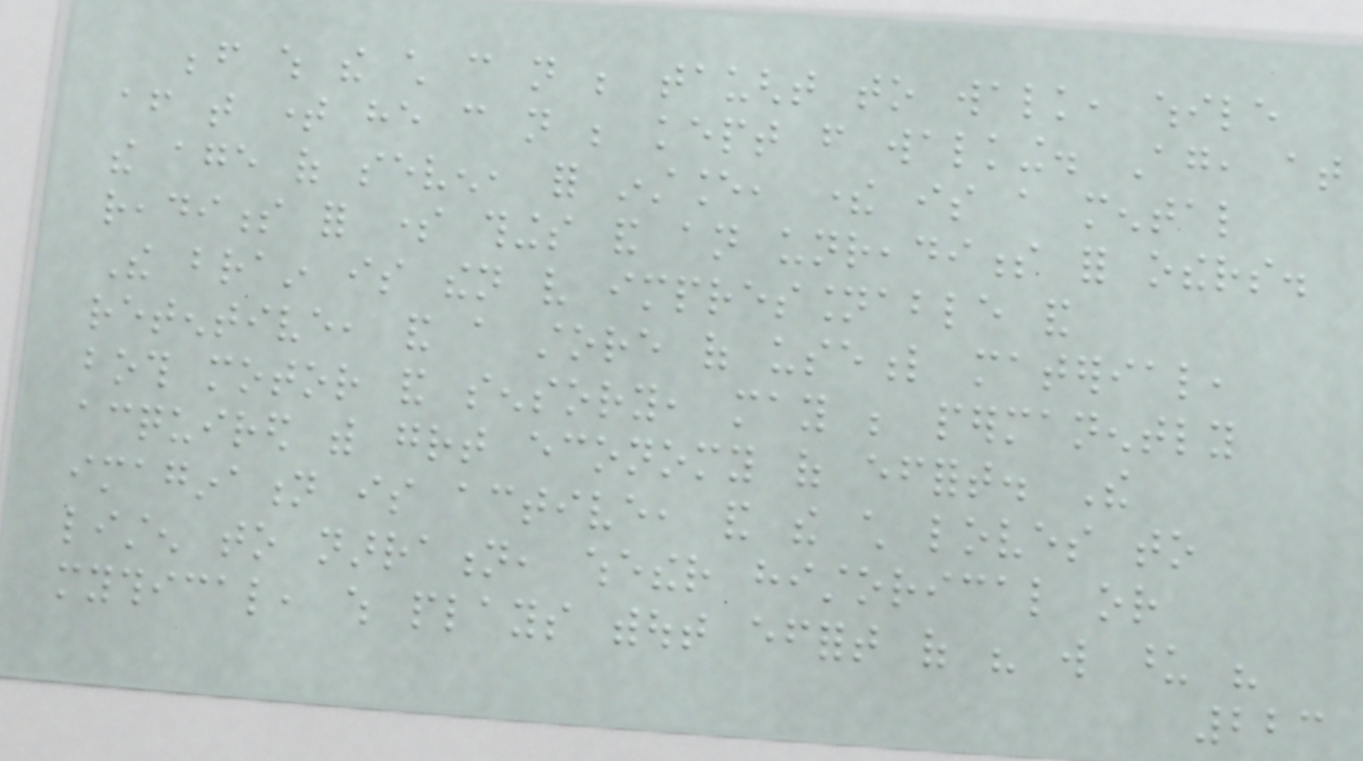before which the child can not be taught to walk, while
after that time he can not be kept from walking. Again, at
the age of seven, for instance, there is a mental
readiness for some things and an unreadiness for others.
The brain is then very impressionable and
retentive, and a store of useful material,
both motor and sensory, may be permanently
acquired with great economy of effort. The
imagination is active, and the child loves to
listen to narration, whether historical or
mythical, which plays without effort of his will upon his
223
